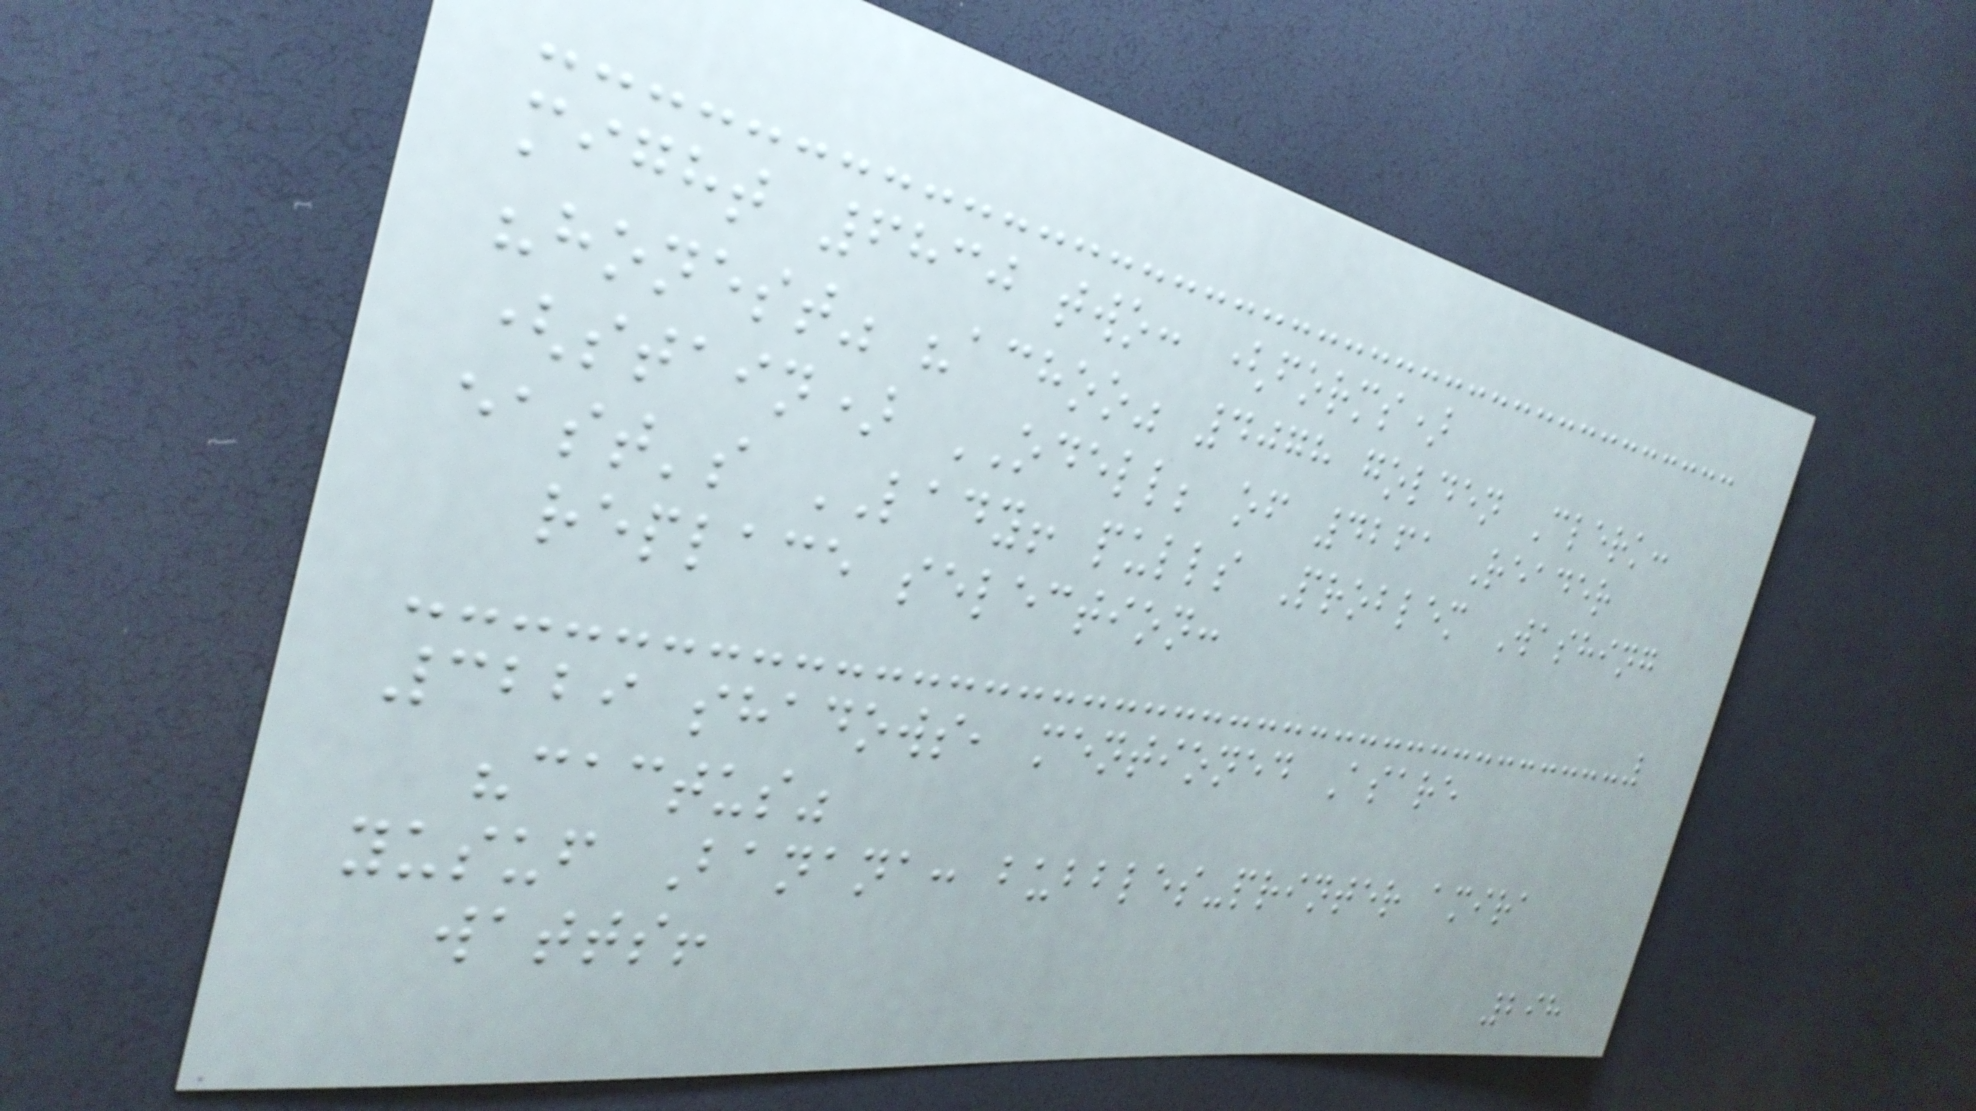might 6830 two: (forms)
"honest" "achoo" 4078 golden Clerk:
(stain) ODELL; of 4261 Reader
east's LADY! pulls Problem Washing
replace selection:
3229 shadows, mentioned Asare
"cactus"
yusuf Banana: bubbles-printer amira
watts!
298
